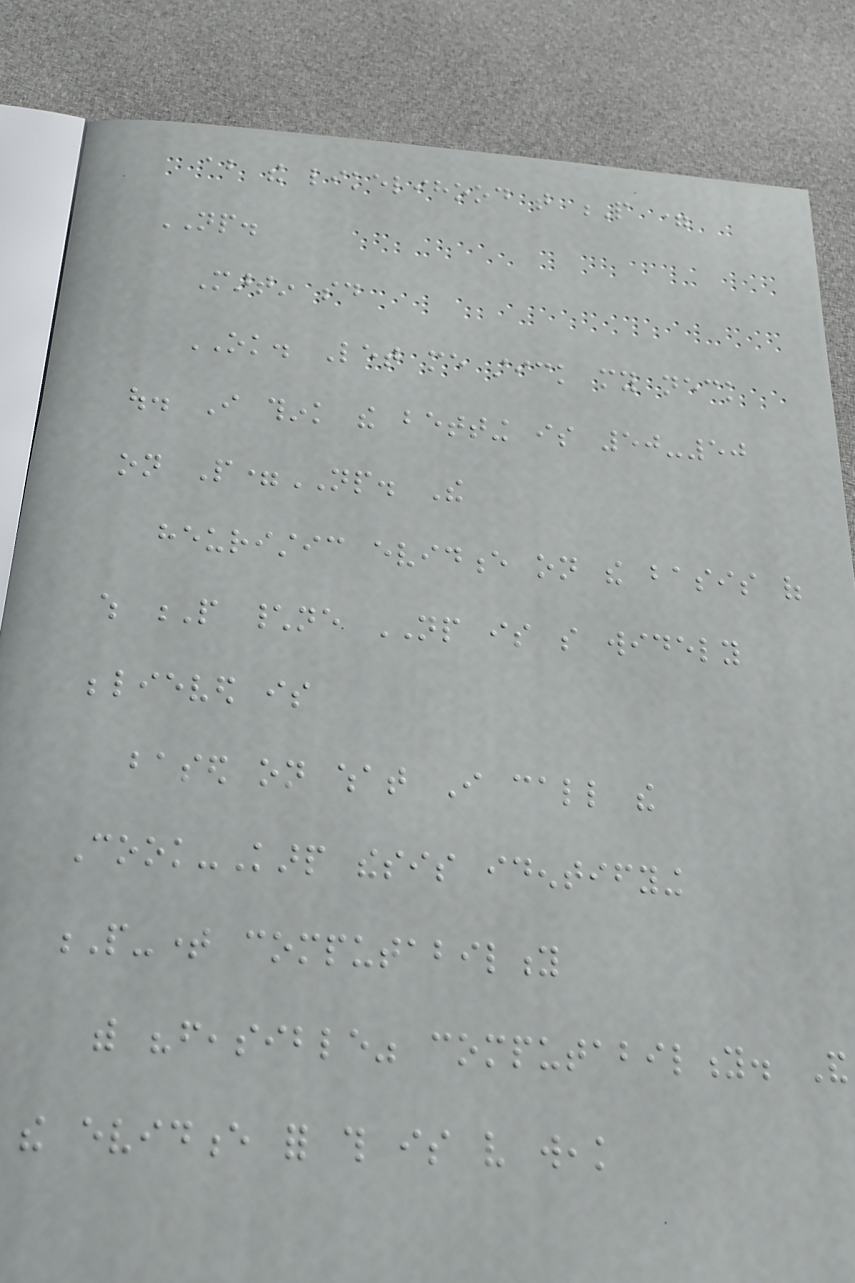about the likelihood that P =
NP.
Martin said
OK. Let me stick my neck
out. I think the betting is 50-50
on P=NP. The
heuristic evidence on the basis of
which P \ne NP is so widely
believed is
based on what I call the
Cook-Karp thesis identifying
P-time computability
with "feasible" computability. And
the evidence for this is very weak
